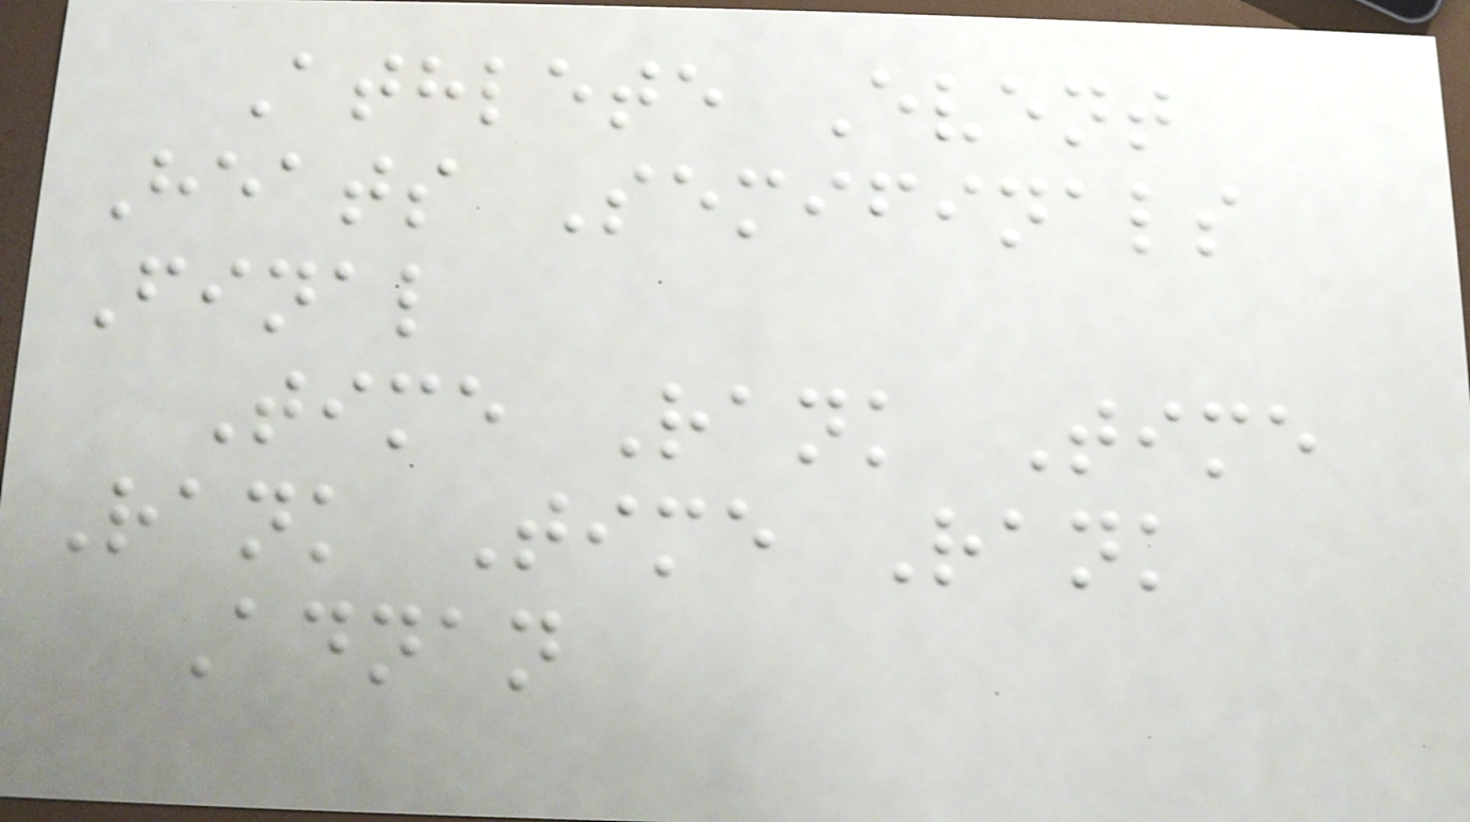Athlete Event
Heats Semifinals
Final
Time Rank Time
Rank Time Rank
Adnan
